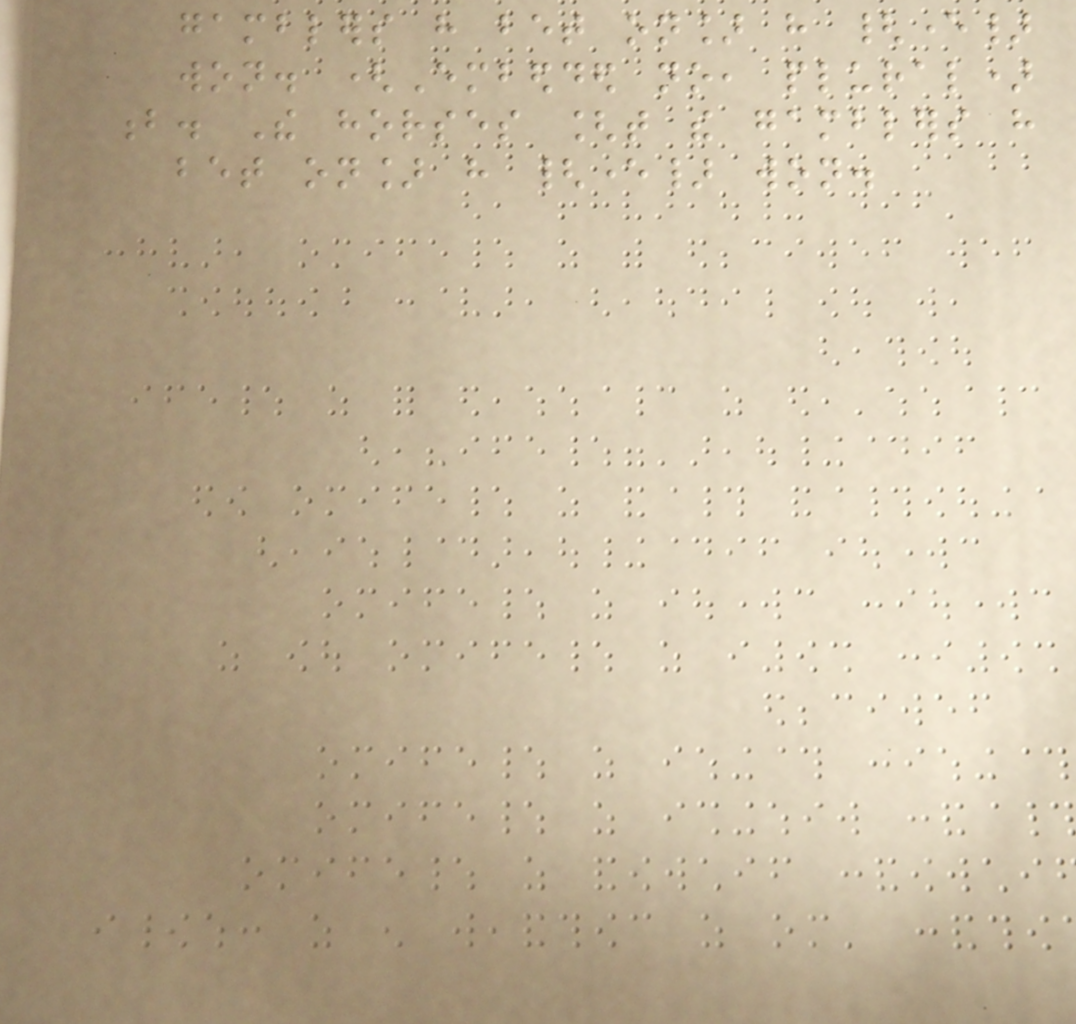gamblers have bet on] have {ever}
won. (Embedded no, plural)
b. The horses [that the gamblers have
bet on] have {ever} won.
